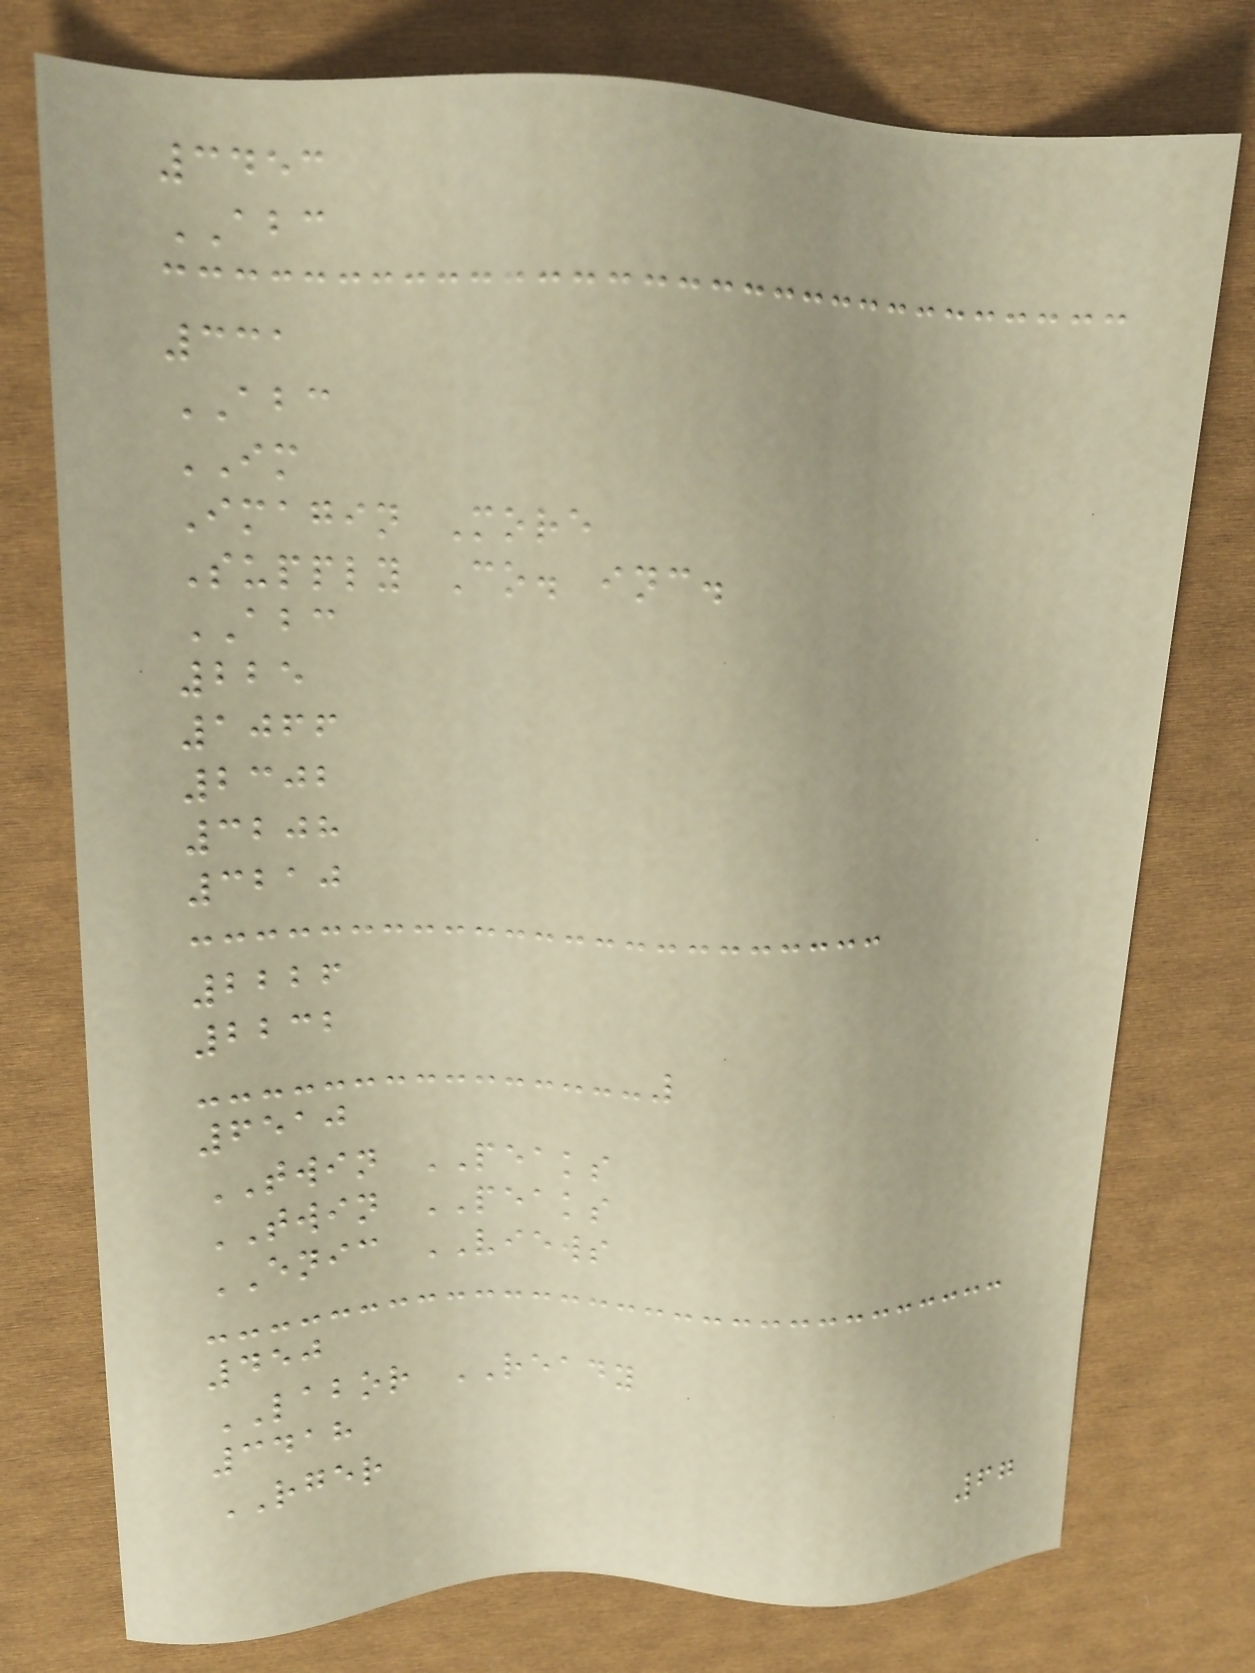3453
ABC
331
ABC
IM
Imagin More
Supply Co. inc.
ABC
225
1066
2302
3208
3210
2226
2232
6510
TWIN PEAKS
TWIN PEAKS
ENIC VIEWS
450
LABOR READY
3418
RGER
67
